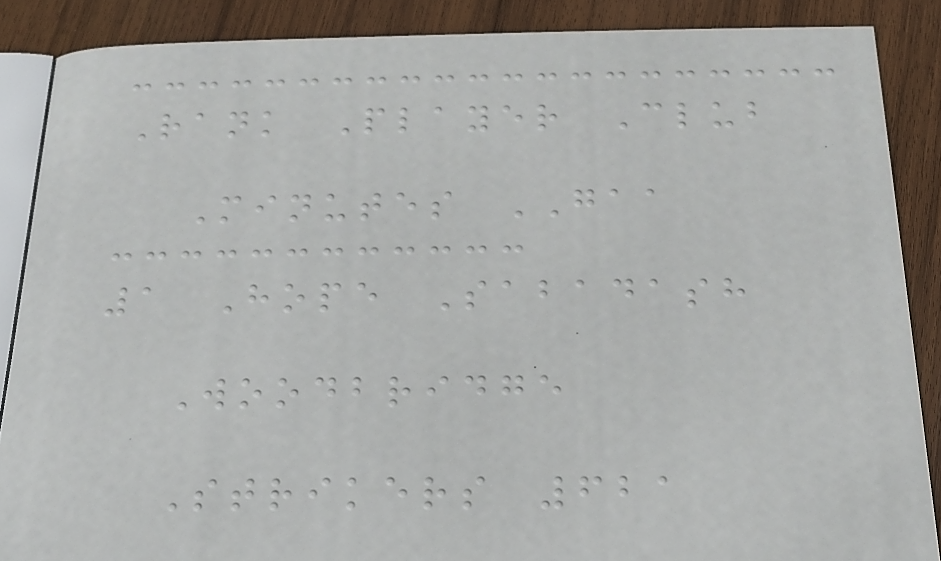Rank Player Club
Minutes GAA
1 Hope Sabadash
Woodbridge
Strikers 621
